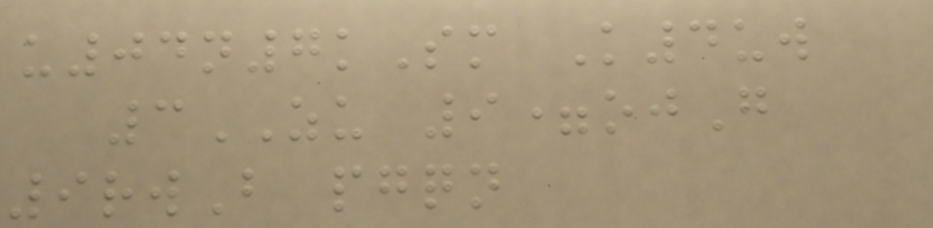u04n7kSm K4uw
3ZU 9=ojG
9rwB pgqn
